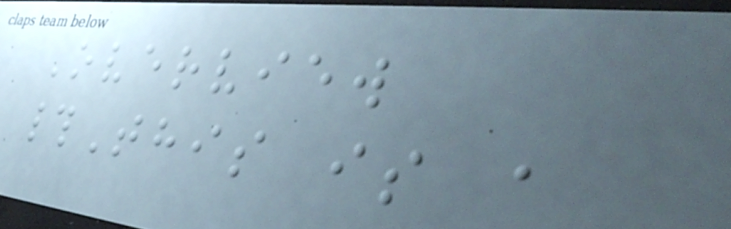Overview
#This is a
